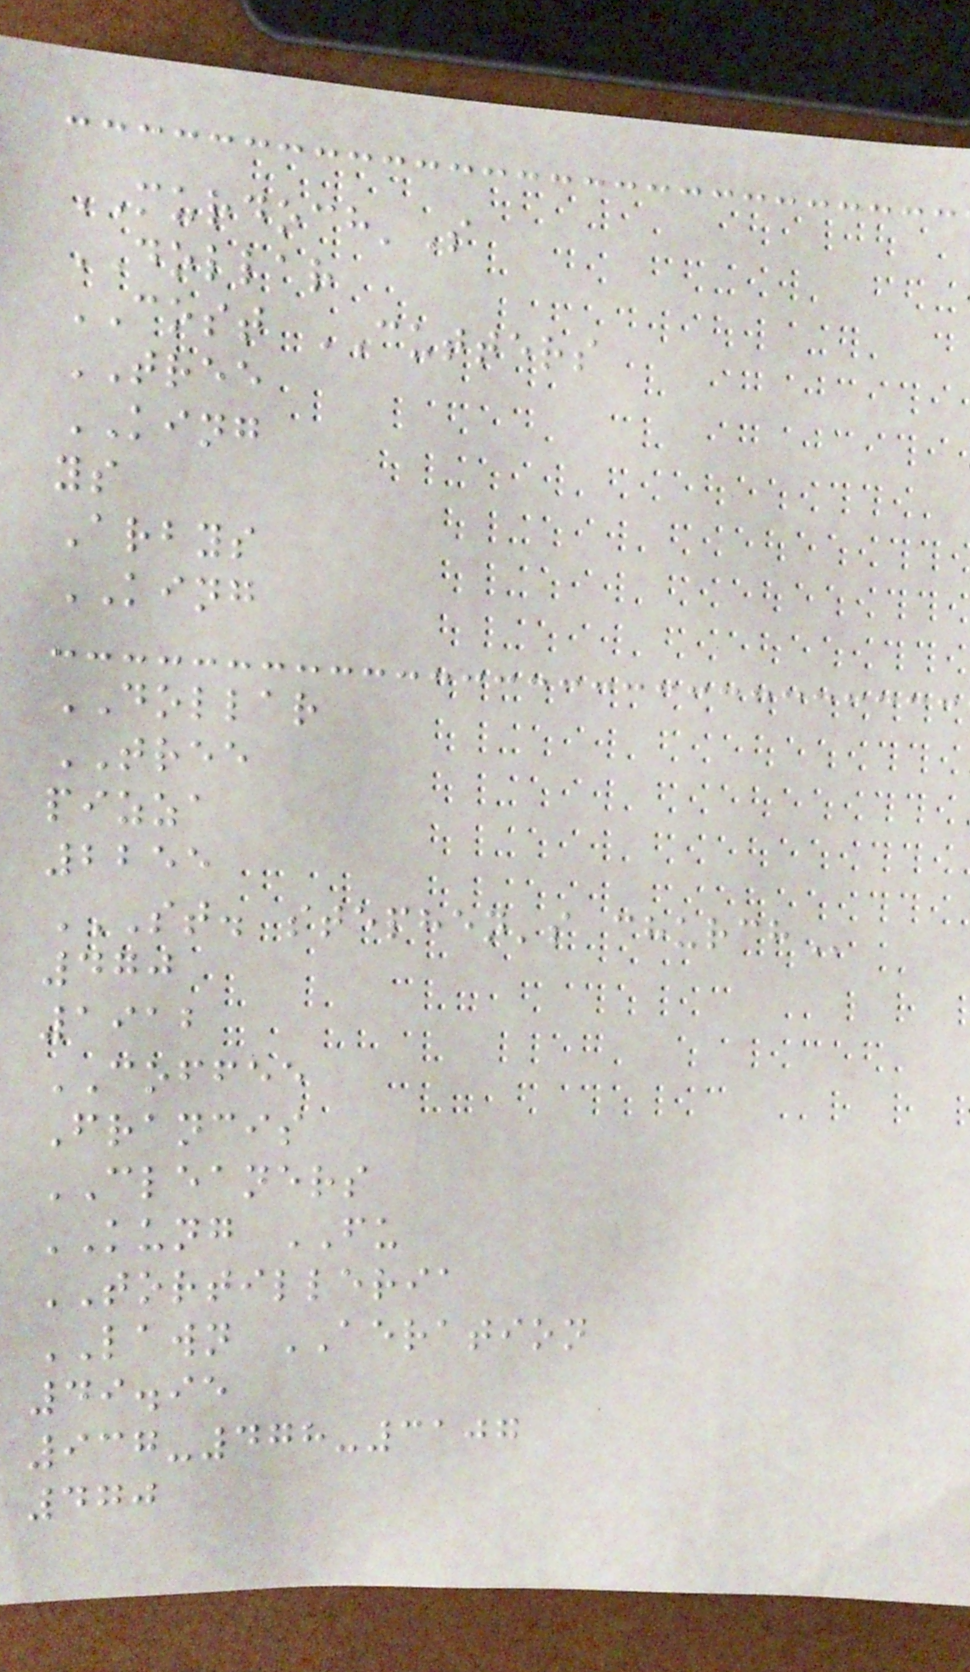MURDOCH'S
DOLLAR
COST CUTTERS
TREE
KING
ys
Arbys
KING
DOLLAR
TREE
pizza
2255
ST. STEPHEN'S CHURCH
470
1912
COFFEE
Francis
CLEANERS
KUNG FU
TORTILLERIA
LAWN AERATION
49.95
937-478-3107
470
